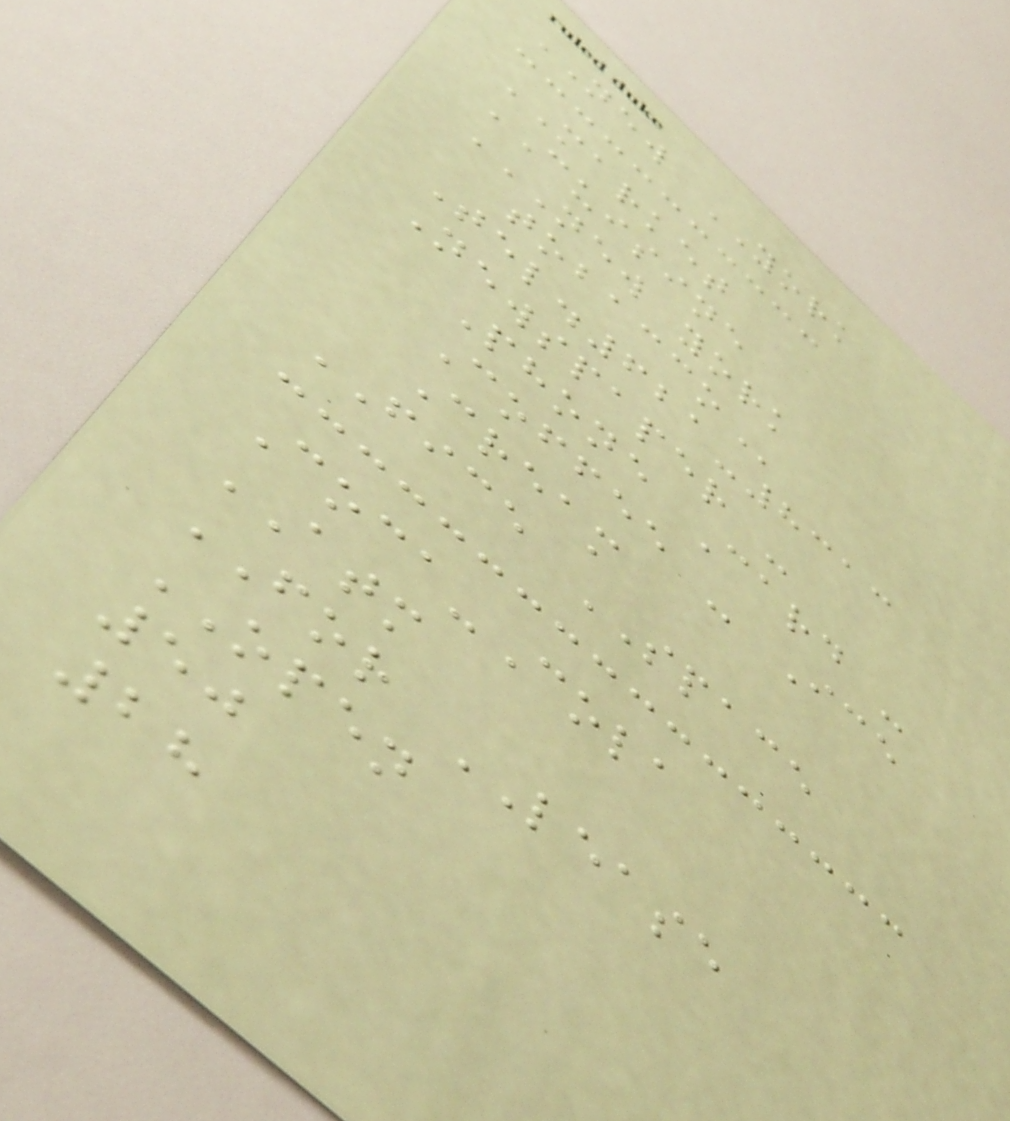NEW YORK
MARKET
CUISINE
NEW YORK
TOBACCO
Tel.621-8313
Newspaper -
Phone Card -
Coffee - Ice
Cream
FICE SPACE
Coca-Cola
ATM
FOR LEASE
OPEN
50
28
